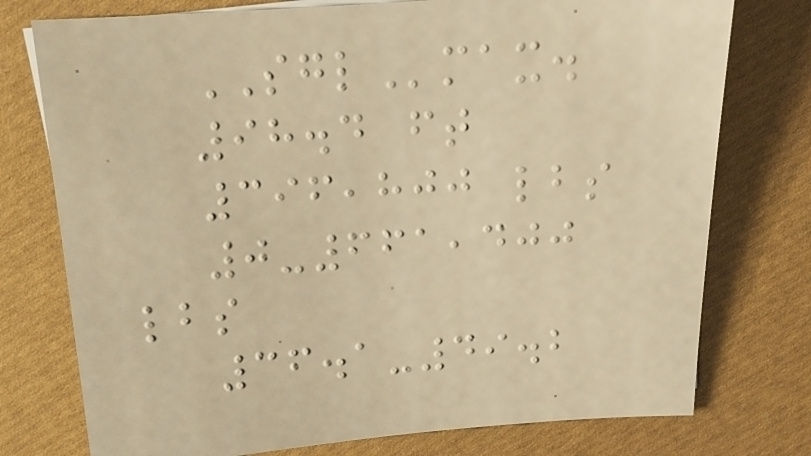SGLmax.
98.4 ft
396,800 lbs
0-661,400
lbs
36.1-49.2
